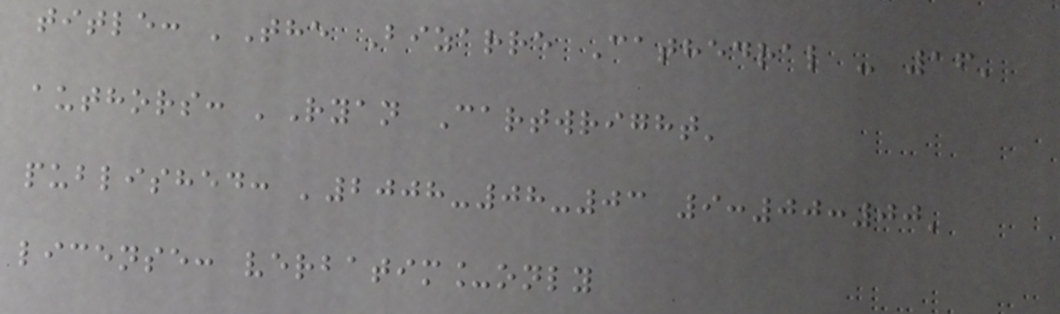title: 'The Bizarre Cathedral - 16'
authors: 'Ryan Cartwright'
published: '2008-08-03 9:00:00'
license: verbatim_only
